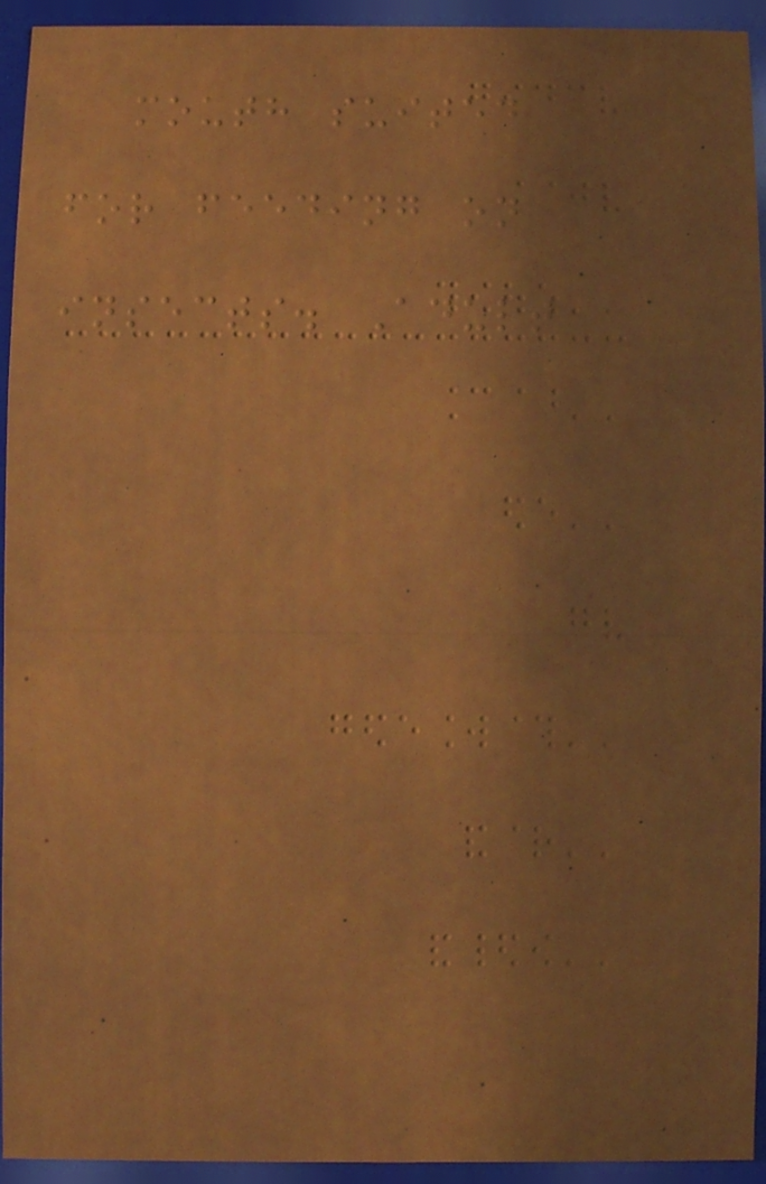mouth suited
for feeding on
insects. Adult
